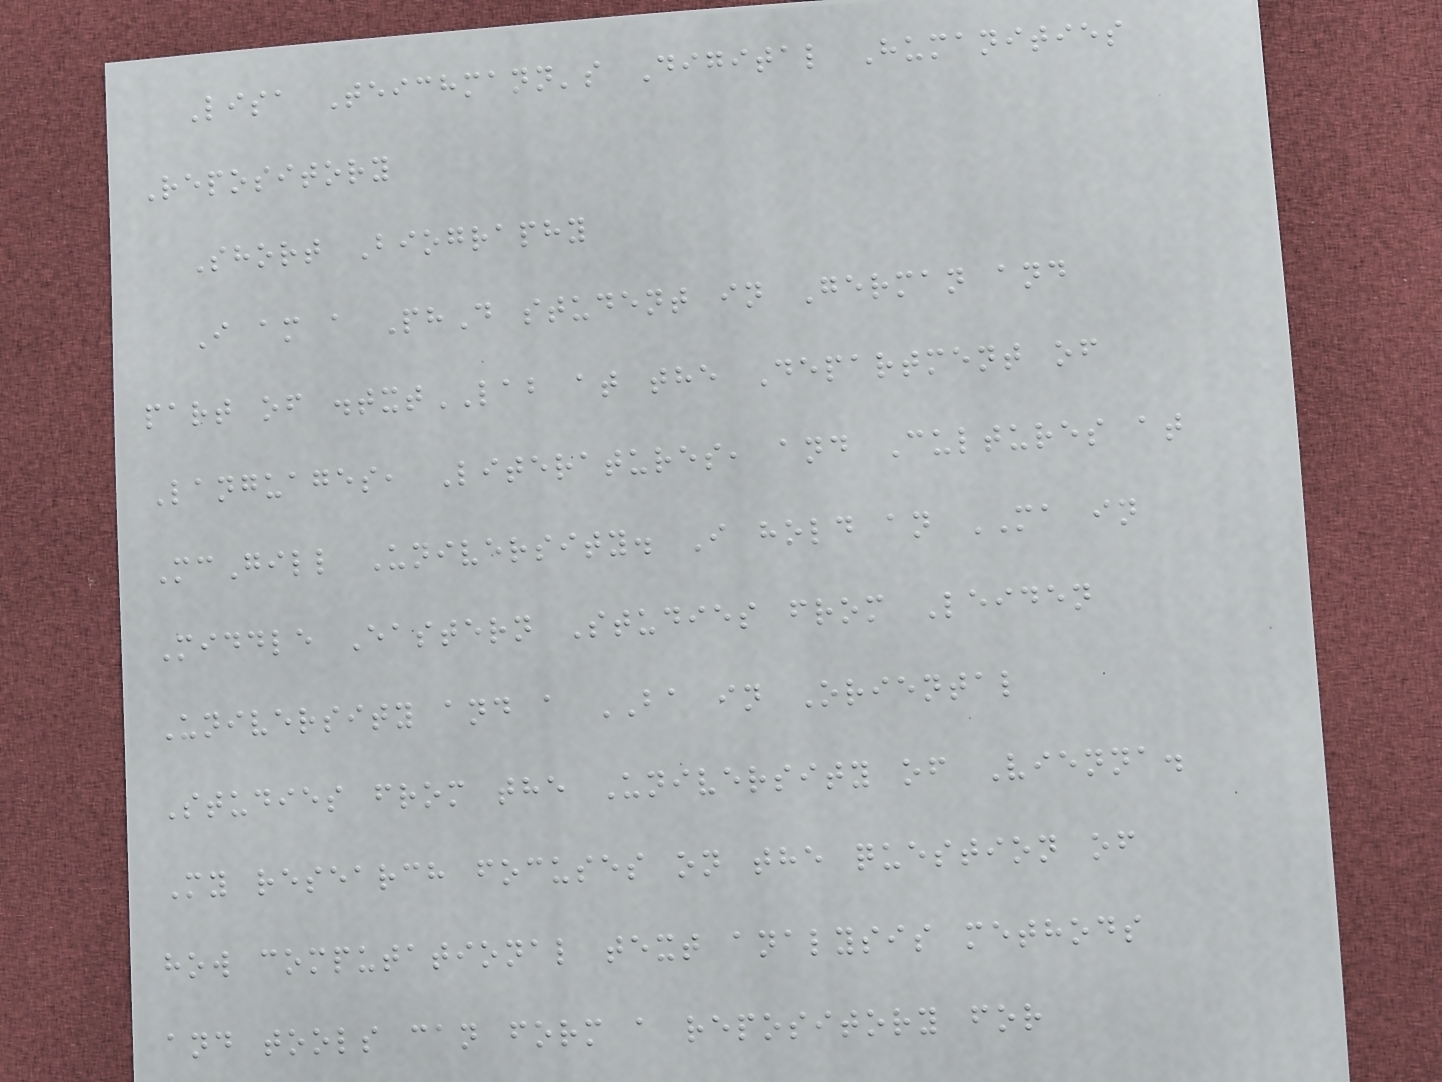Lisa Teichmann's Digital Humanities
Repository
Short Biography
I am a PhD student in German and
part of .txtLAB at the Department of
Languages, Literatures, and Cultures at
McGill University. I hold an MA in
Middle Eastern Studies from Leiden
University and a BA in Oriental
Studies from the University of Vienna.
My research focuses on the question of
how computational text analysis methods
and tools can form a repository for
